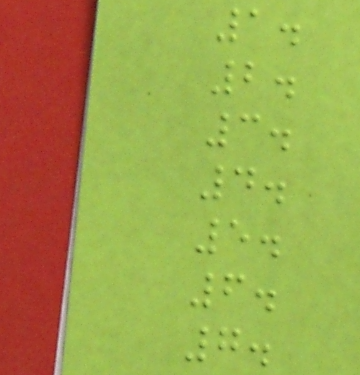1.
2.
3.
4.
5.
6.
7.
